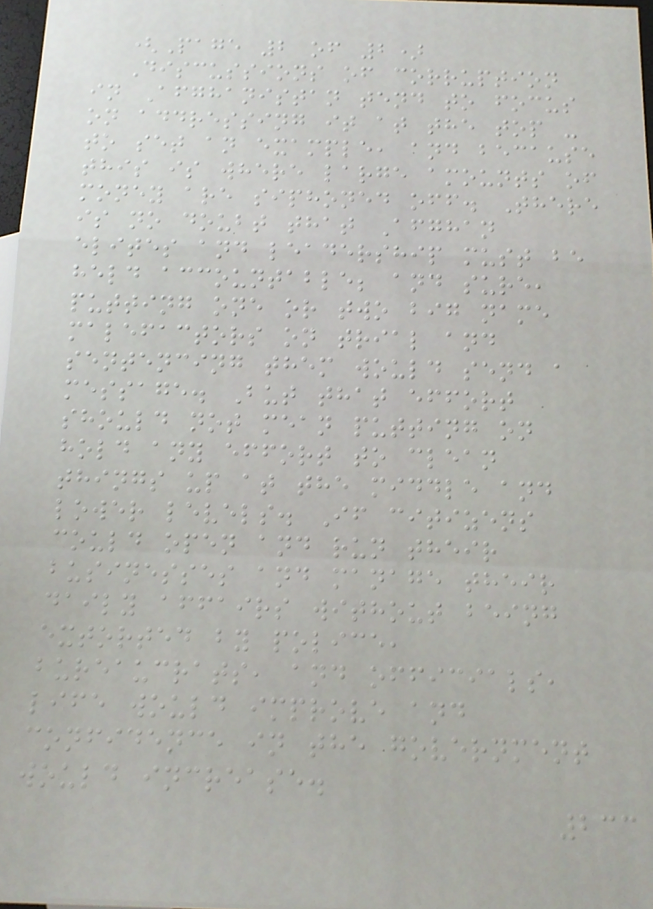(Page 2 of 2)
Discussions of corruption
in Afghanistan tend to focus
on addressing it at the top -
to set an example, and because
this is where large amounts of
money are siphoned off. There
is no doubt that Afghan
elites and leadership must be
held accountable; and sure,
putting one or two big name
malefactors on trial and
sentencing them would send a
message. But that effort
should not mean putting on
hold any effort to clean
things up at the middle and
lower levels. If citizens
could open and run their
businesses and manage their
daily affairs without being
extorted by police,
bureaucrats, and officials,
life would improve and
confidence in the government
would increase.
233
